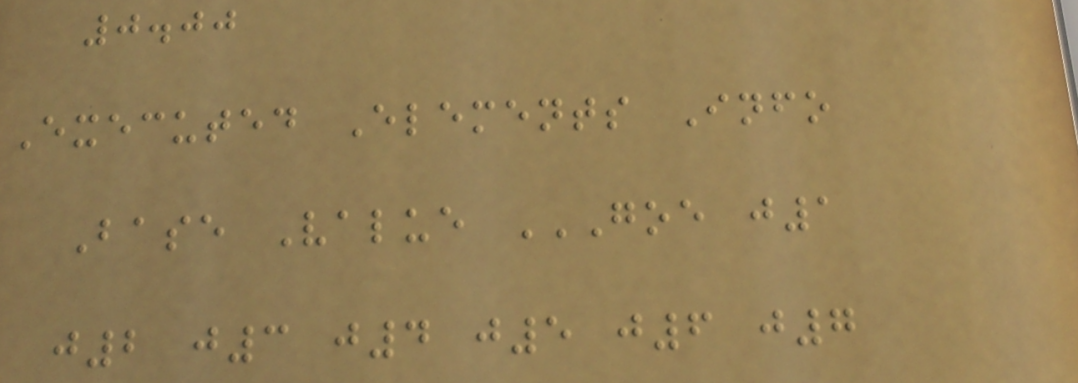0.00
Executed Elements Info
Base Value GOE J1
J2 J3 J4 J5 J6 J7
